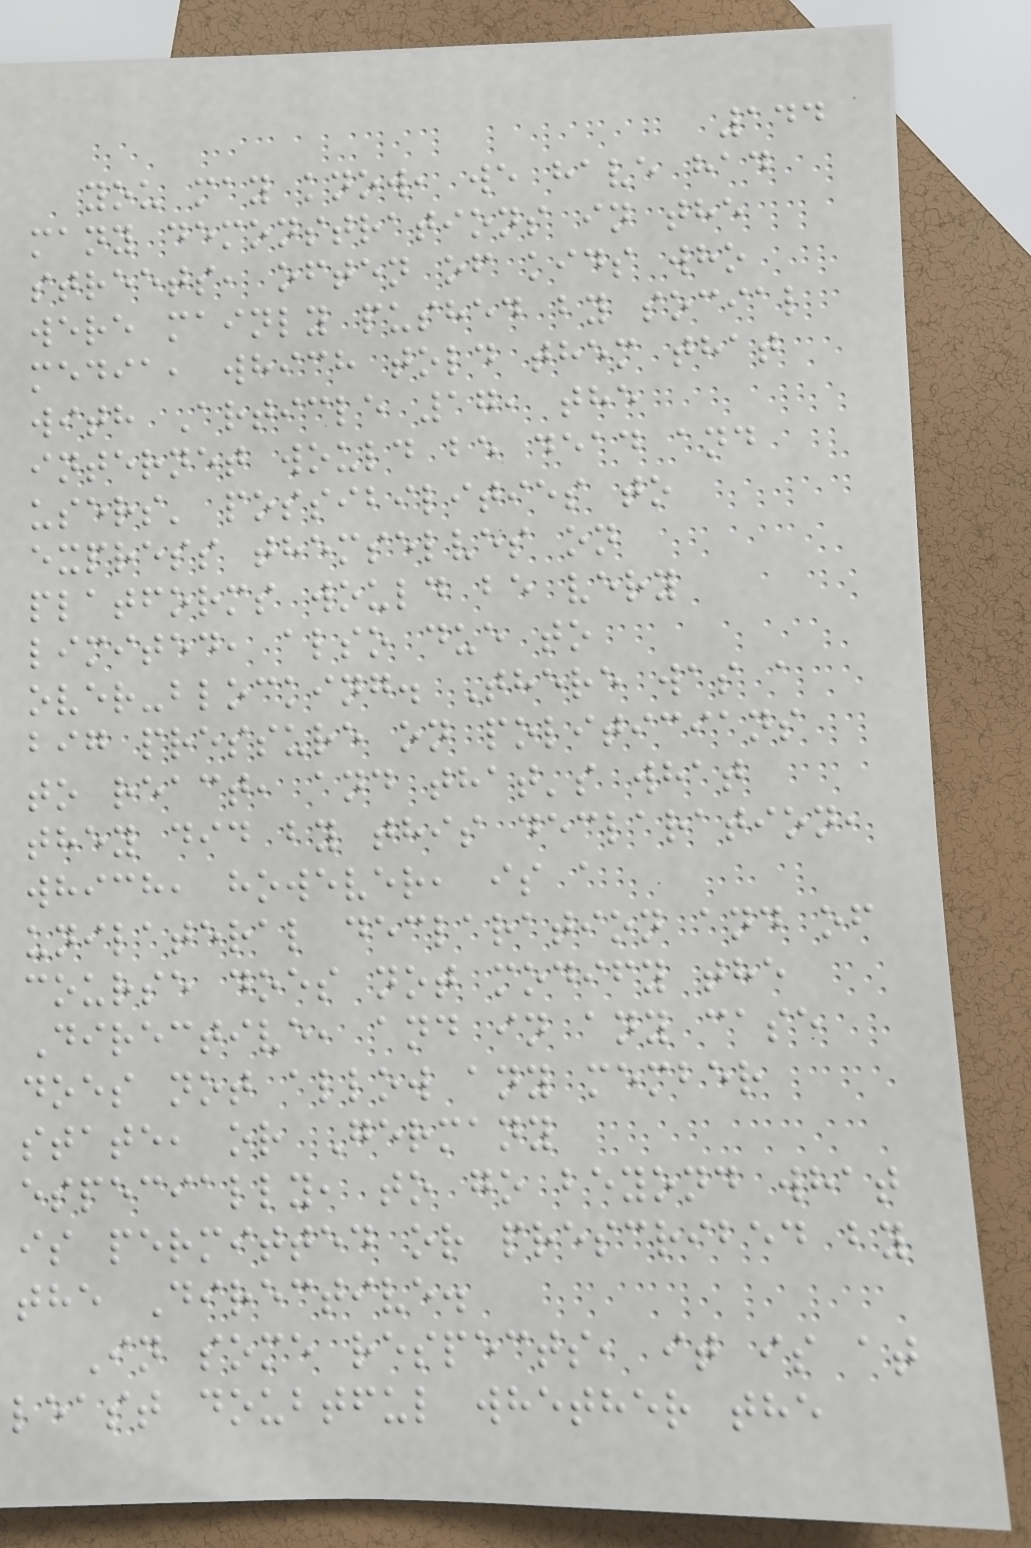144
you may know, we have had
many demonstrations in the
streets, often of kids who
were mainly pushed by social
media, which told them that
with Article 17, the
internet would be dead and
users' possibilities to
express themselves on
platforms would be very
limited, also due to
over-blocking. There was a
big pressure on politicians
to react, and that's what
they did by this declaration,
which, however, is a
unilateral declaration and of
course does not modify the
Directive, and in any case
does not allow any member
state, or Germany
especially, to go beyond what
is permitted or prescribed by
the Directive.
In some respects, it is at
least doubtful whether the
